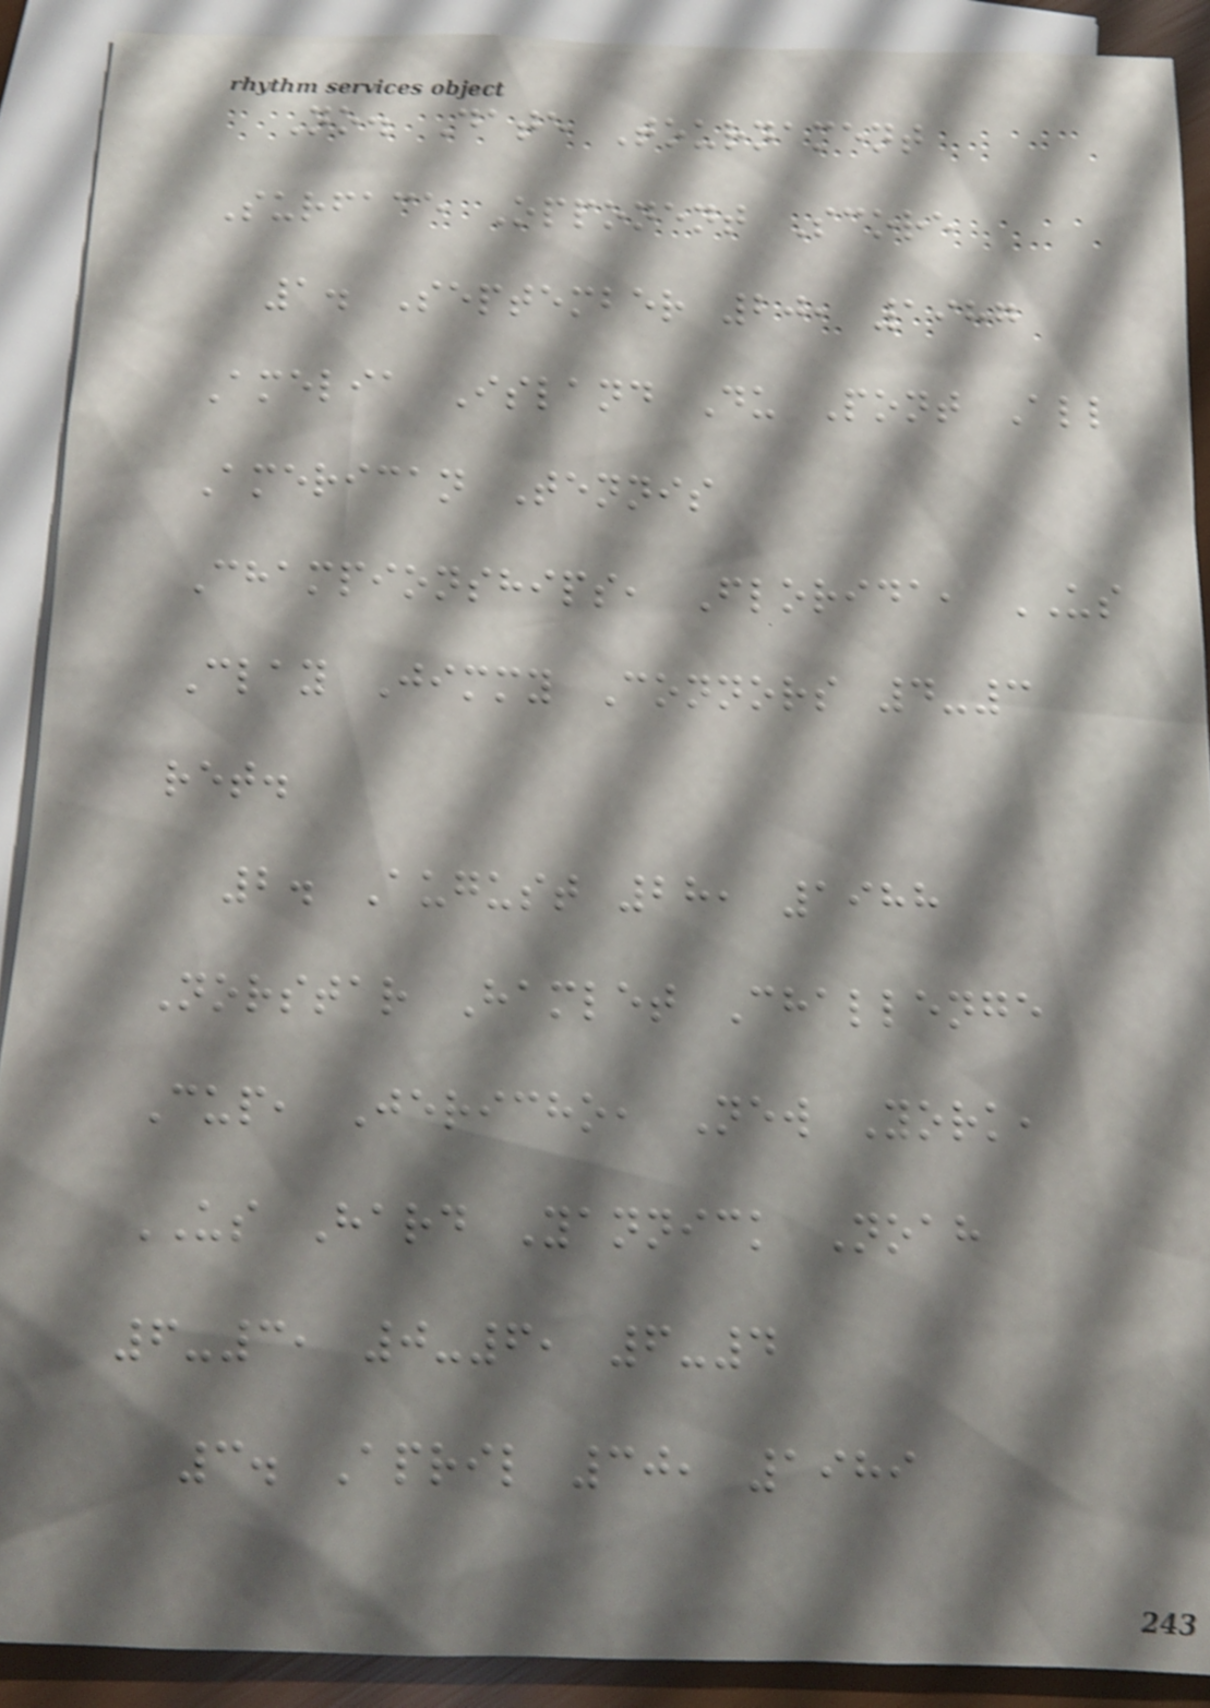No. Date Tournament
Surface Opponent Score
1. September 20, 1987
Amelia Island Du Pont All
American Tennis
Championships, Florida, US
Clay Jimmy Connors 4-3
ret.
2. August 28, 1988
Norstar Hamlet Challenge
Cup, Jericho, New York,
US Hard Yannick Noah
6-3, 0-6, 6-4
3. April 30, 1989
